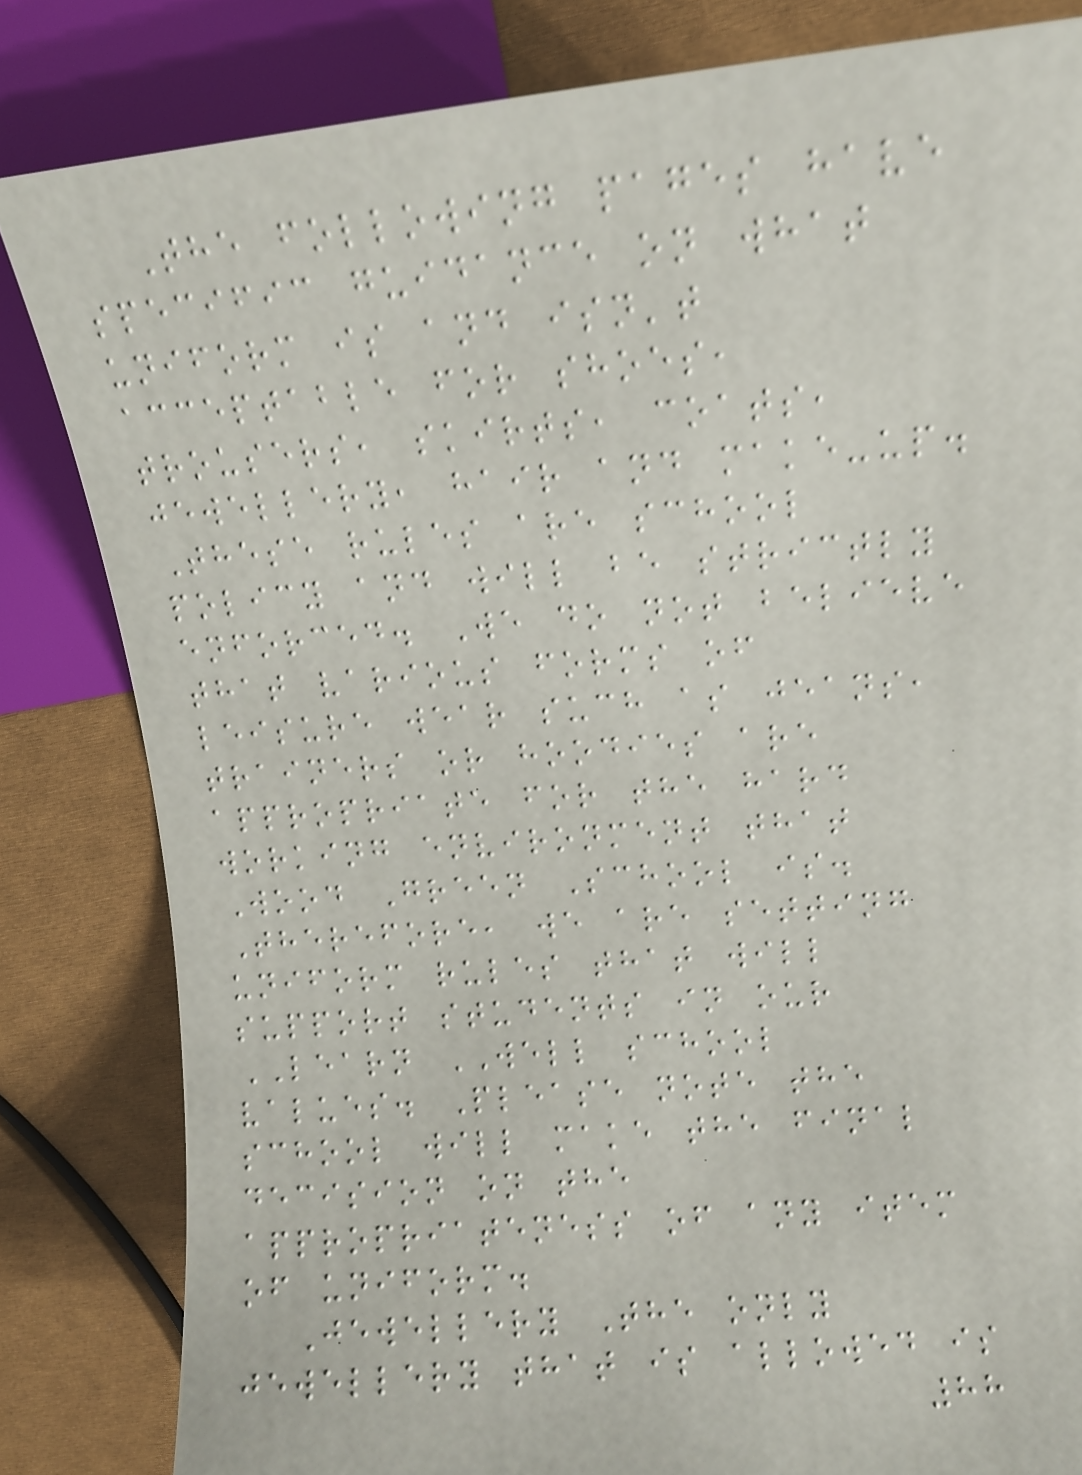The following pages have
specific guidance on what
uniform is and isn't
acceptable for shoes,
trousers, skirts, coats,
jewellery, hair and make-up.
These rules are school
policy and will be strictly
enforced. We do not believe
that various forms of
leisure wear such as jeans,
trainers or hoodies are
appropriate for the hard
working environment that
Wood Green School is.
Therefore, we are setting
uniform rules that will
support students in our
LEARN WELL school
values. Please note the
school will make the final
decision on the
appropriateness of any item
of uniform.
Jewellery The only
jewellery that is allowed is
88
